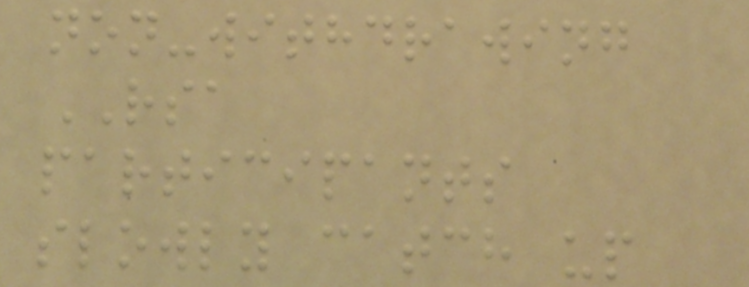non-withdrawing
RSA
participants
slowly catch up
